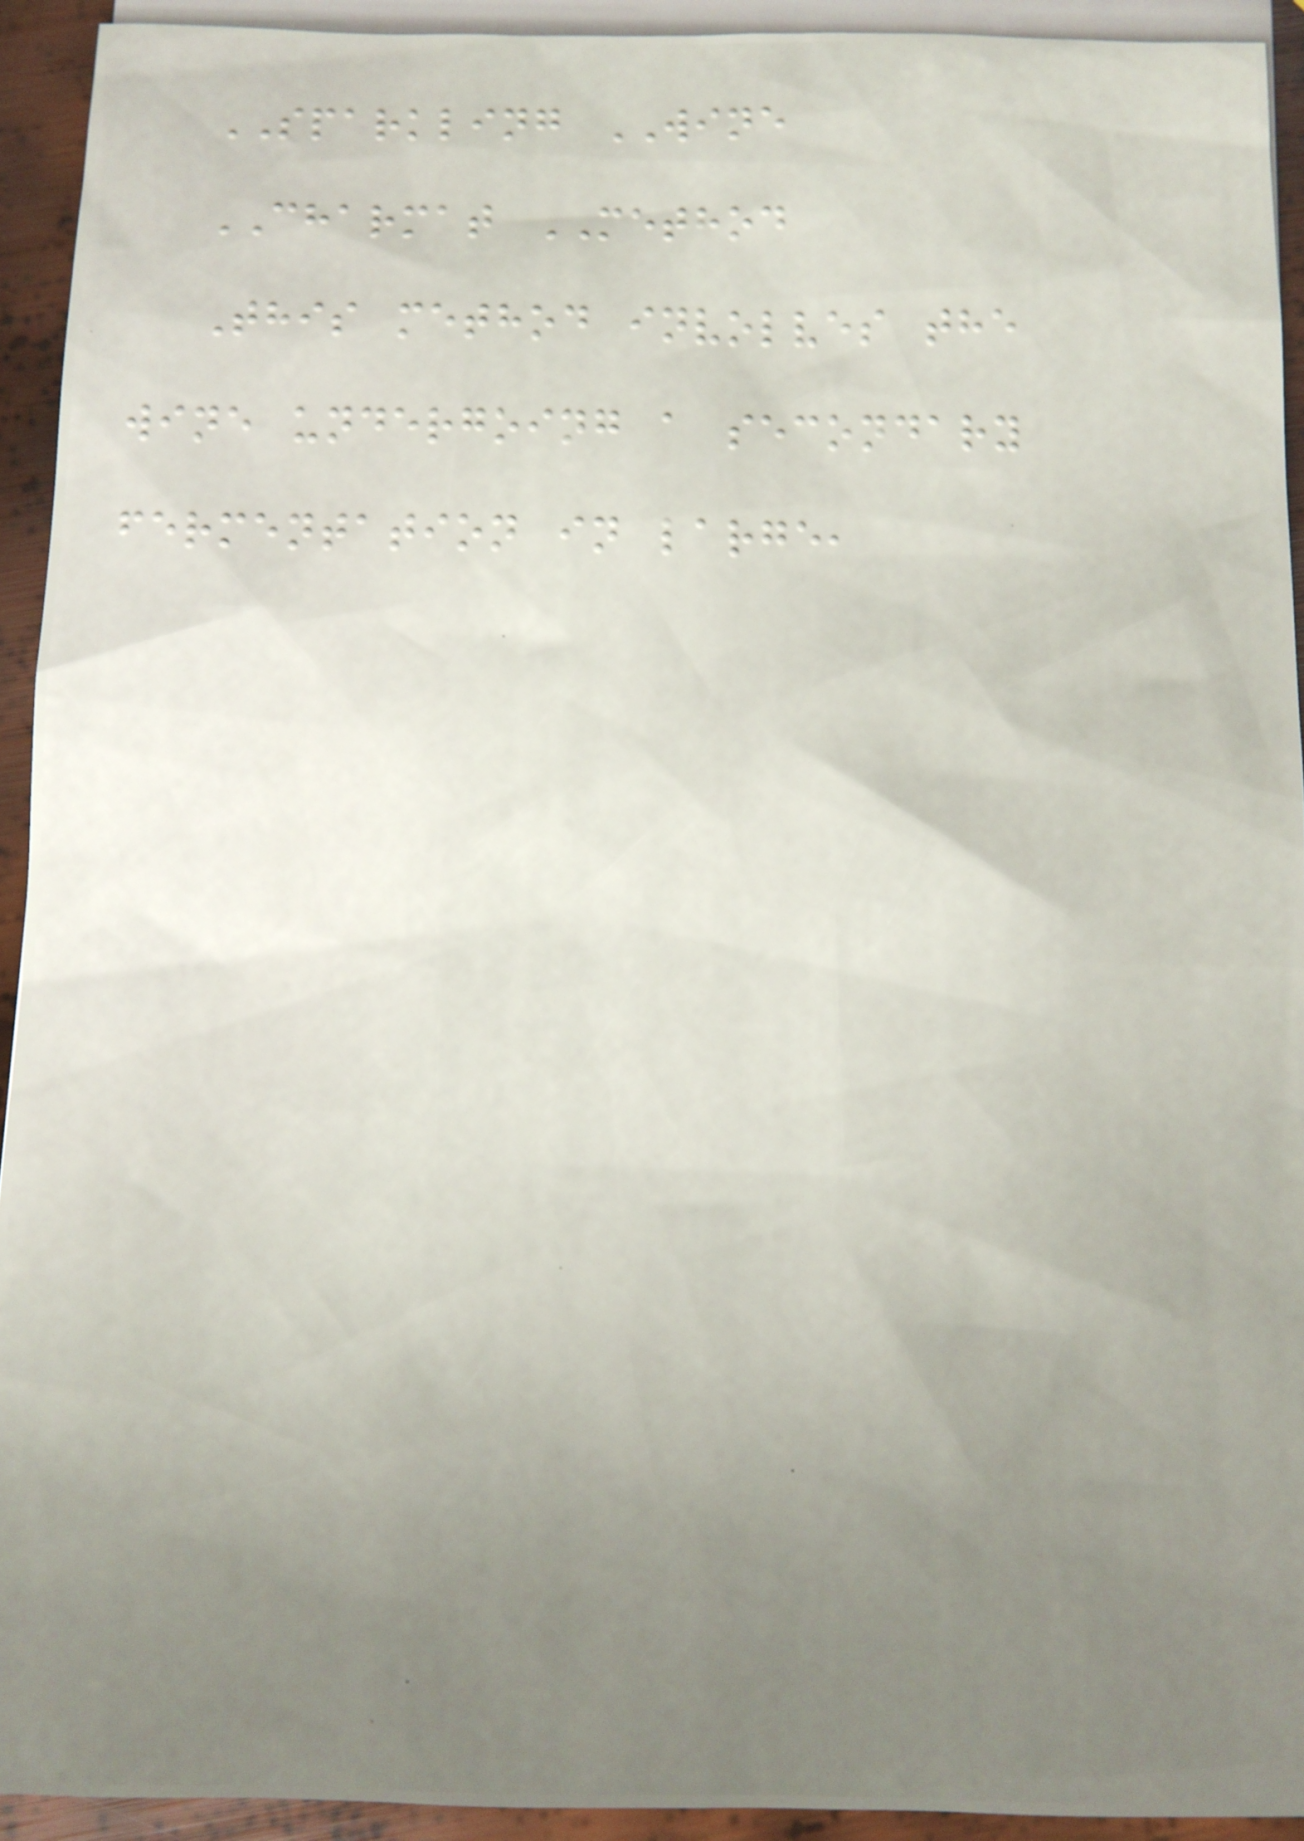SPARKLING WINE
CHARMAT METHOD
This method involves the
wine undergoing a secondary
fermentation in large,
